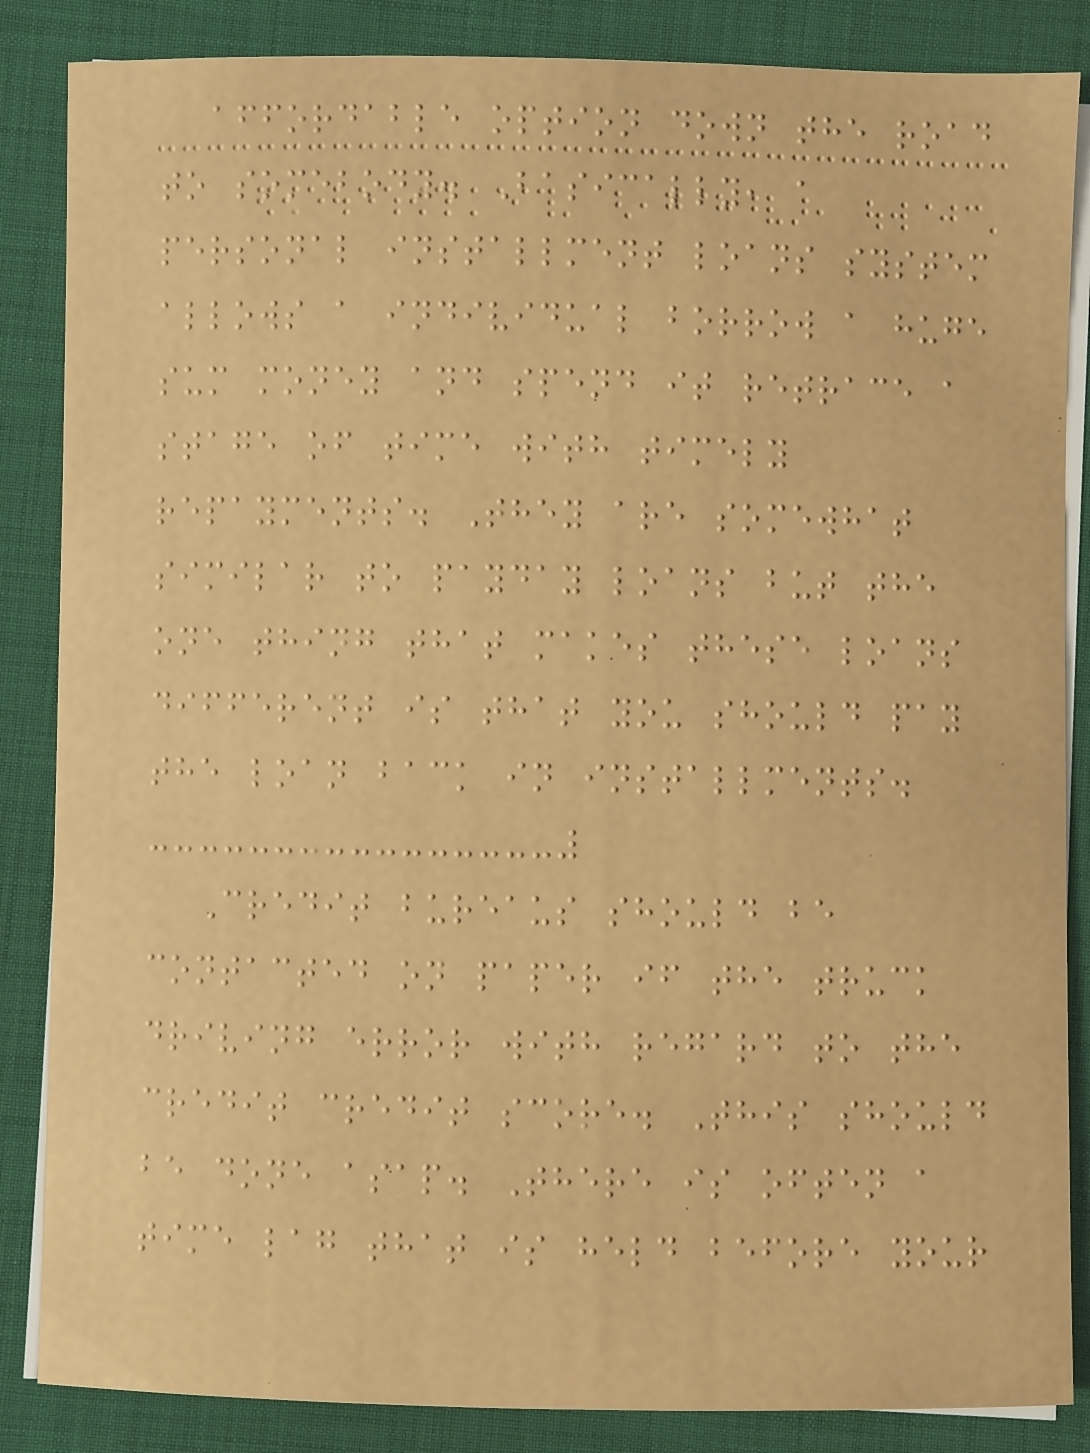affordable option down the road
to somebody. Basically, a
personal installment loans system
allows a individual borrow a huge
sum money and spend it retrace a
stage of time with timely
repayments. They are somewhat
similar to payday loans but the
one thing that makes these loans
different is that you should pay
the loan back in installments.
Credit bureaus should be
contacted on paper if the truck
driving error with regard to the
credit credit score. This should
be done asap. There is often a
time lag that is held before your
